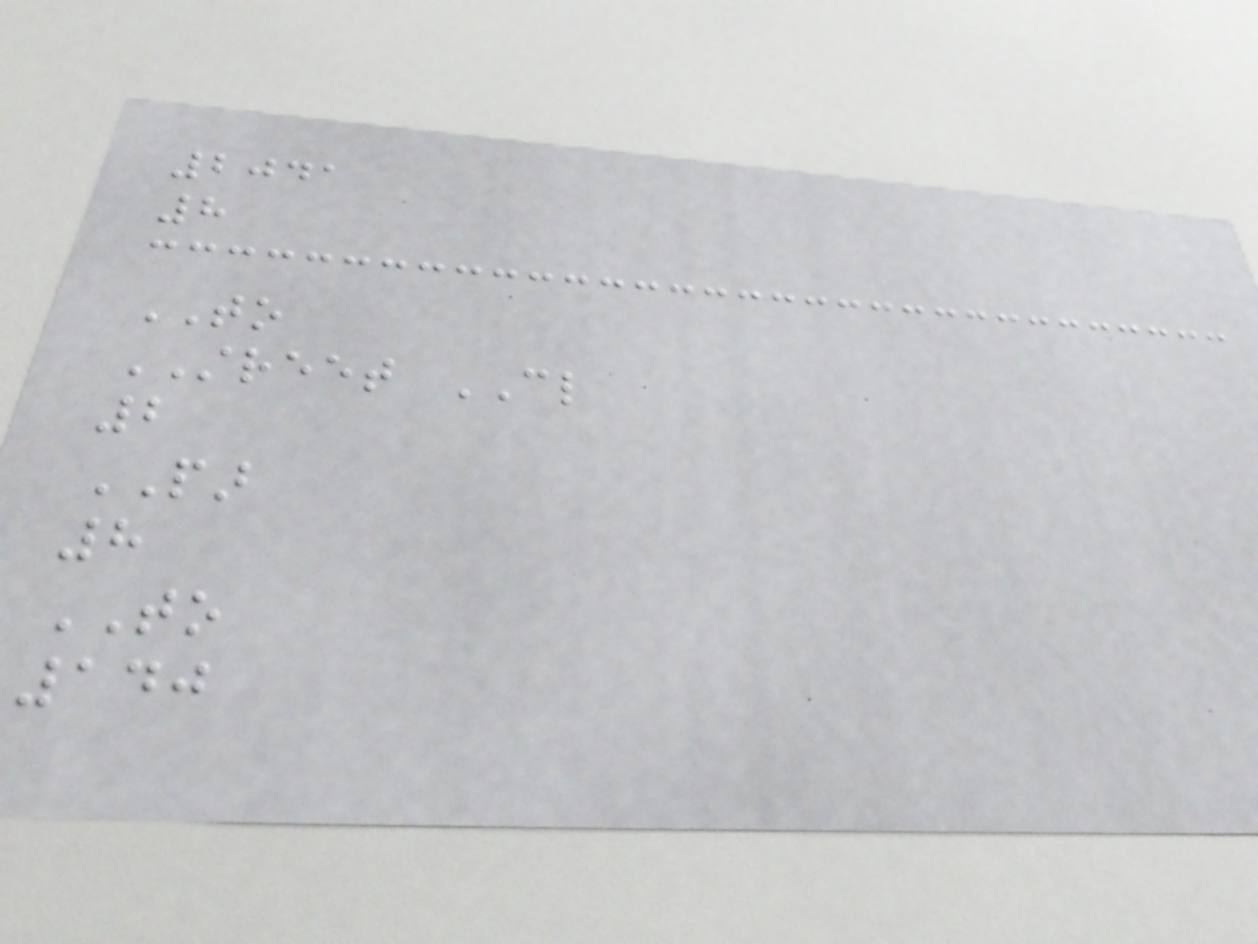2041
8
TO
STREET CL
2
PAR
8
TO
140
